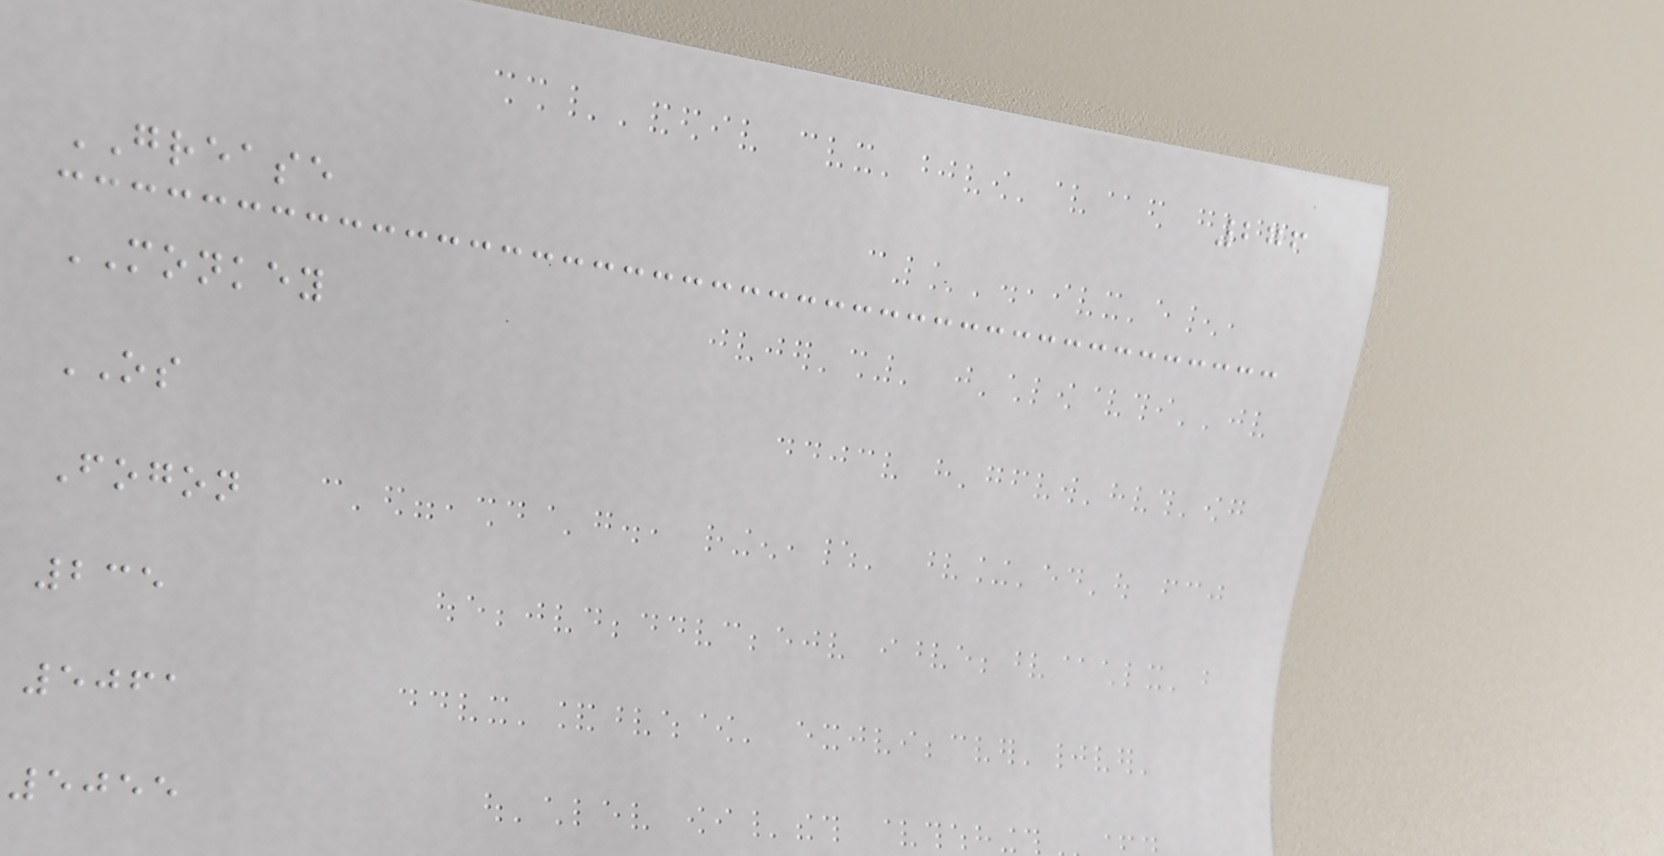276
GREASE
MONKEY
OS
Fogon
235
5061
5055
